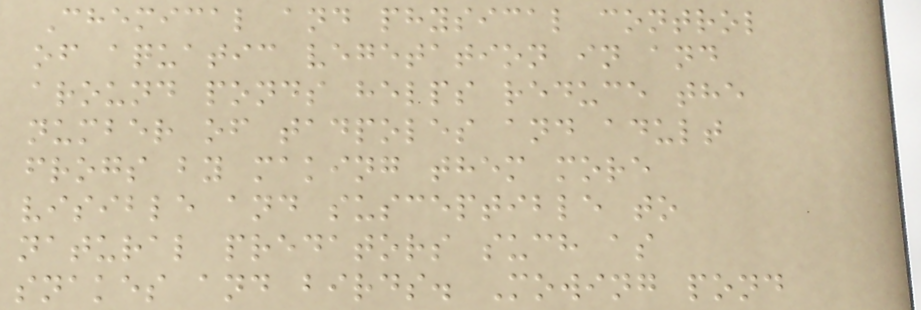Chemical and physical control
of aquatic vegetation in and
around ponds helps reduce the
number of tadpoles and adult
frogs by making them more
visible and susceptible to
natural predators such as
snakes and birds. Mowing pond
